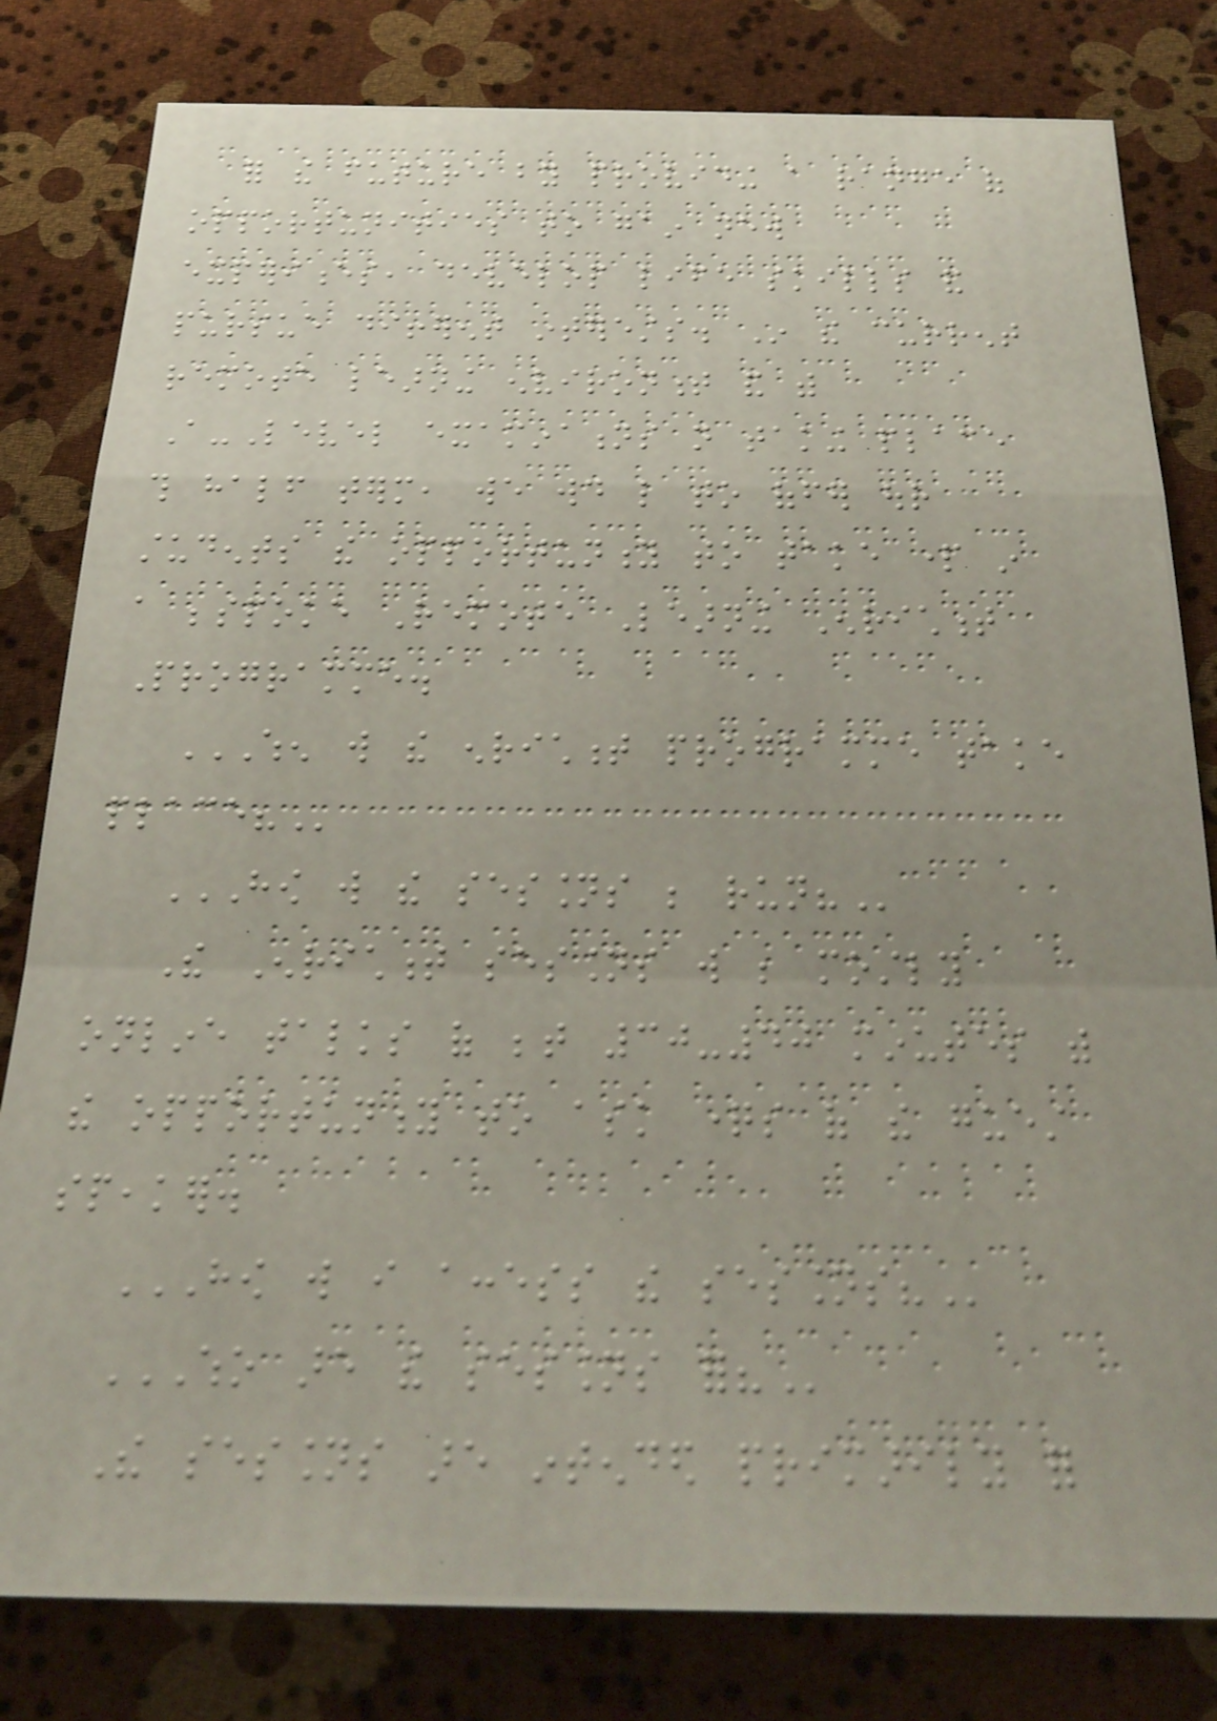for the future by providing a range of
opportunities to gain new
experiences, develop life skills and
pursue different interests. In the current
remote learning environment and with
A-Level examinations not taking place
this half term, we would like to offer our
students the opportunity to take part in
a bespoke Remote Learning Enrichment
Programme.
WHEN WILL THE ENRICHMENT PROGRAMME TAKE
PLACE?
HOW WILL THE SESSIONS BE RUN?
The Enrichment sessions will be mostly
online talks of between 30-40 minutes with
the opportunity to ask questions of the guest
speaker.
HOW WILL I ACCESS THE SESSIONS?
WHO ARE THE SESSIONS FOR?
The sessions are intended primarily for
